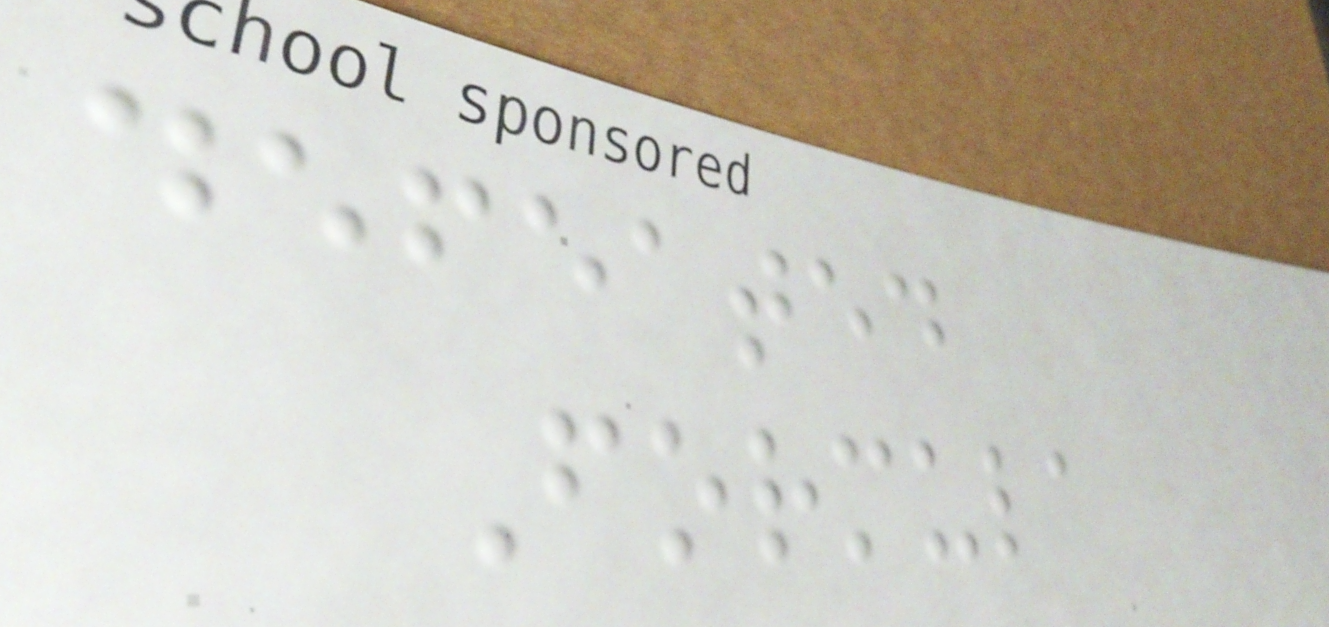defeated
Formula
